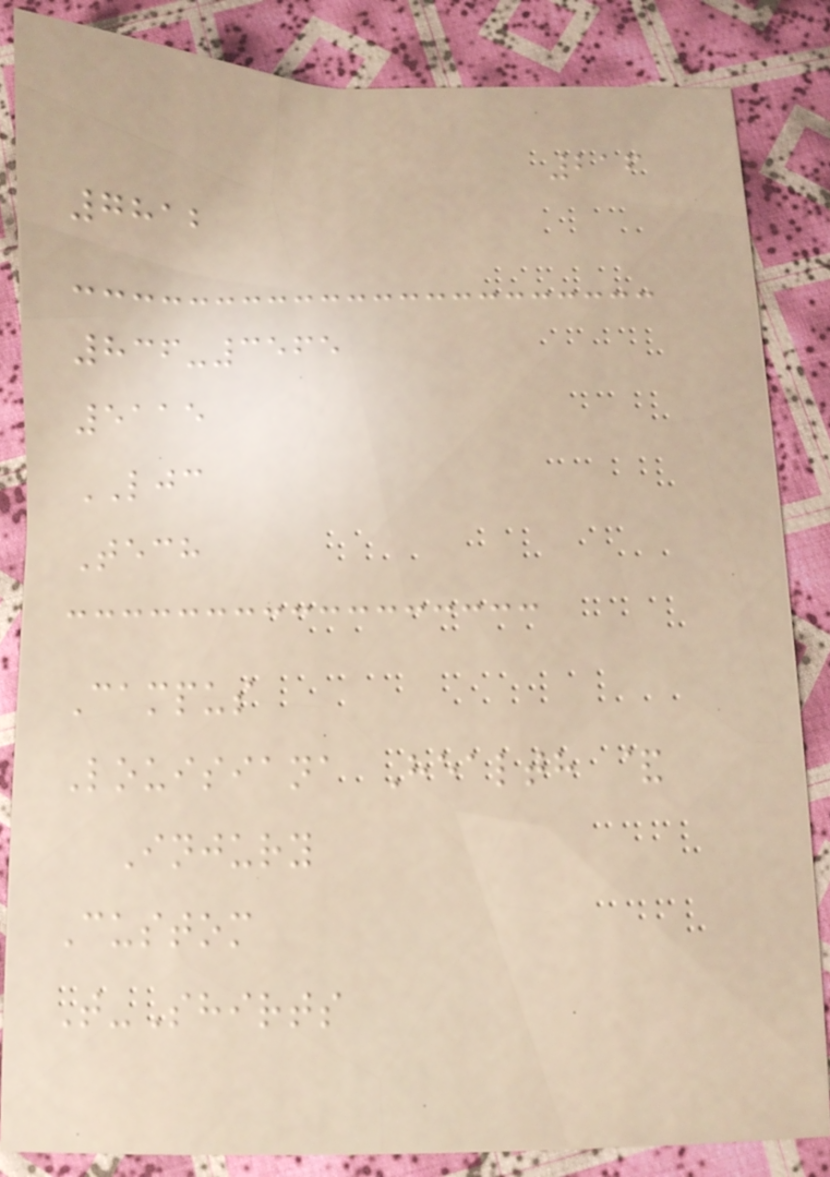216
7812
836-3565
5115
LJC
Tech
Campus
Louisiana Health &
Injury
Custom
T-Shirts
